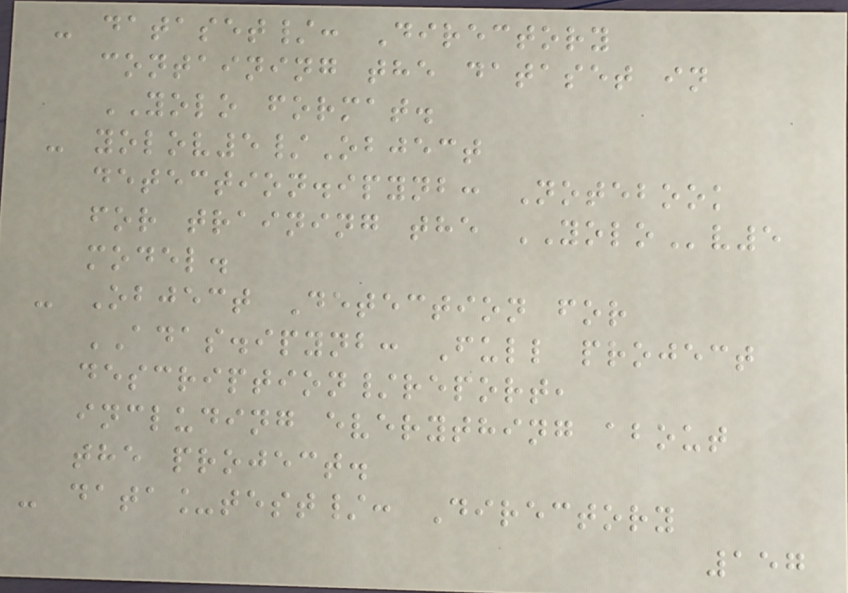- dataset/: Directory
containing the dataset in
YOLO format.
- yolov5/Object
detection.ipynb: Notebook
for training the YOLOv5
model.
- Object Detection for
ADAS.ipynb: Full project
description/report,
including everything about
the project.
- data_test/: Directory
157
